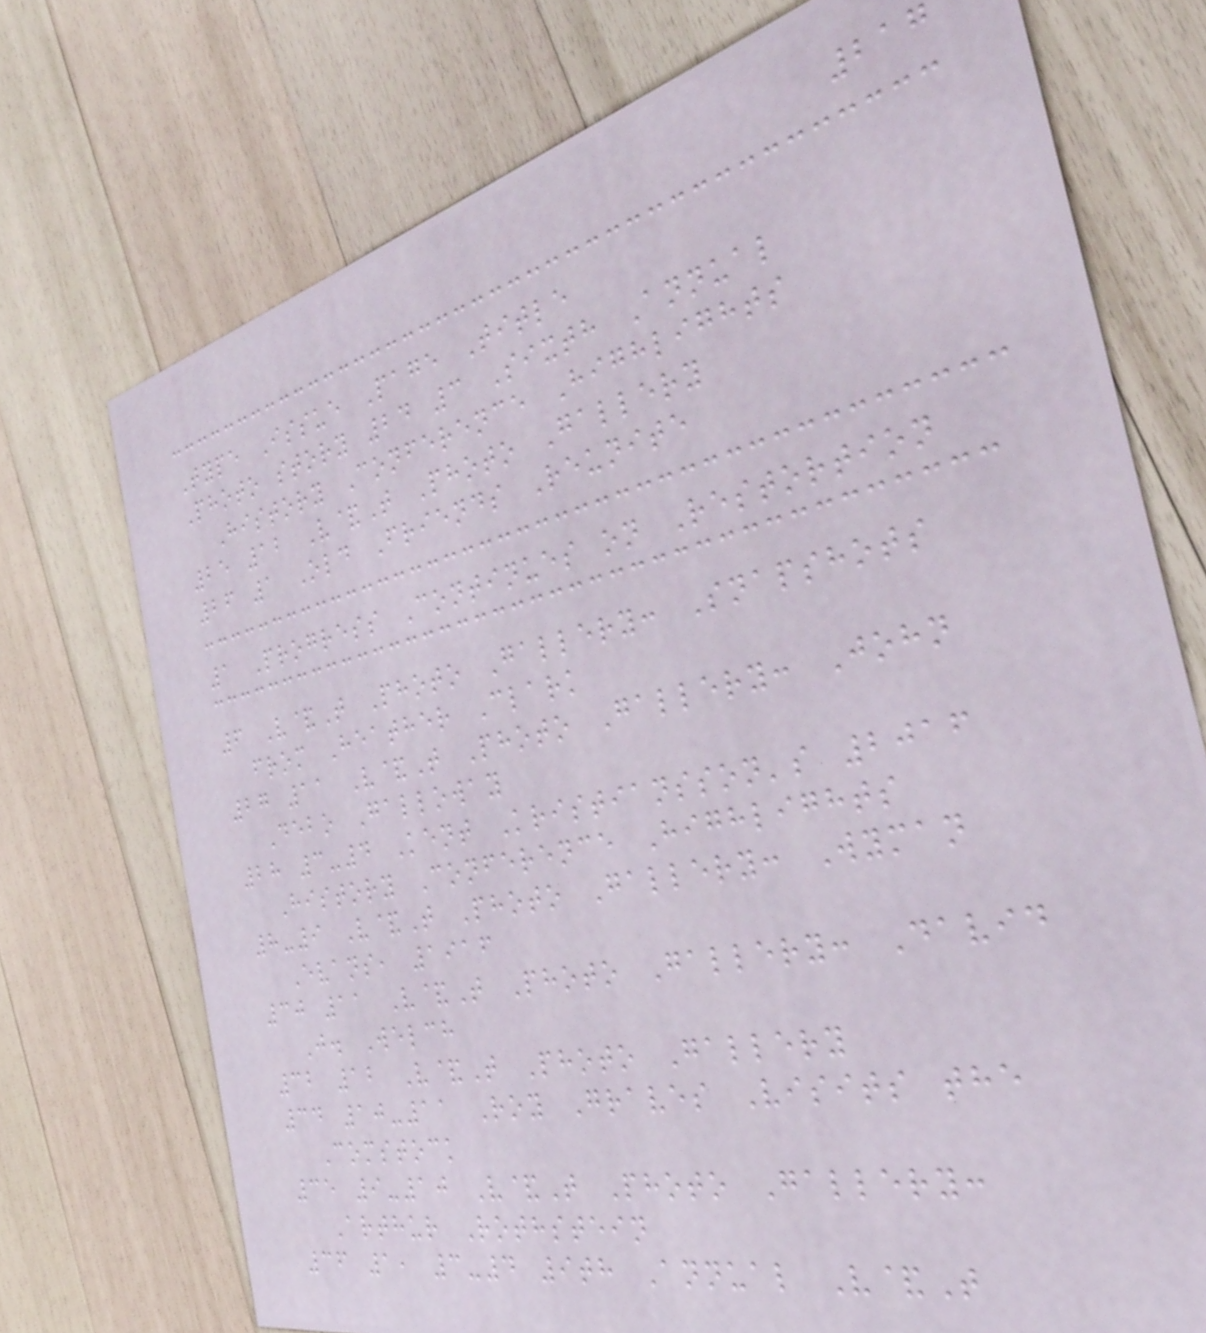217
Type Issue Page Title
Photo story 24 3 Sixth Annual
History Conference Highlights
25 12 V&T Photo Gallery
26 1 Old Friends Reunite
1 Progress Continues on Restortion
6 V&T Photo Gallery: Snapshots
from Heather Clark
27 11 V&T Photo Gallery: John
Debo Galloway
28 3-4 Kent Kristiansson's 2016
History Conference Highlights
8-9 V&T Photo Gallery: Wyman
Evans, 1916
30 11 V&T Photo Gallery: David
J. Welch
32 12 V&T Photo Gallery
34 10-11 Roy Graves Visits the
Comstock
35 9-10 V&T Photo Gallery:
Arthur Rothstein
36 1, 3-4 9th Annual V&T
